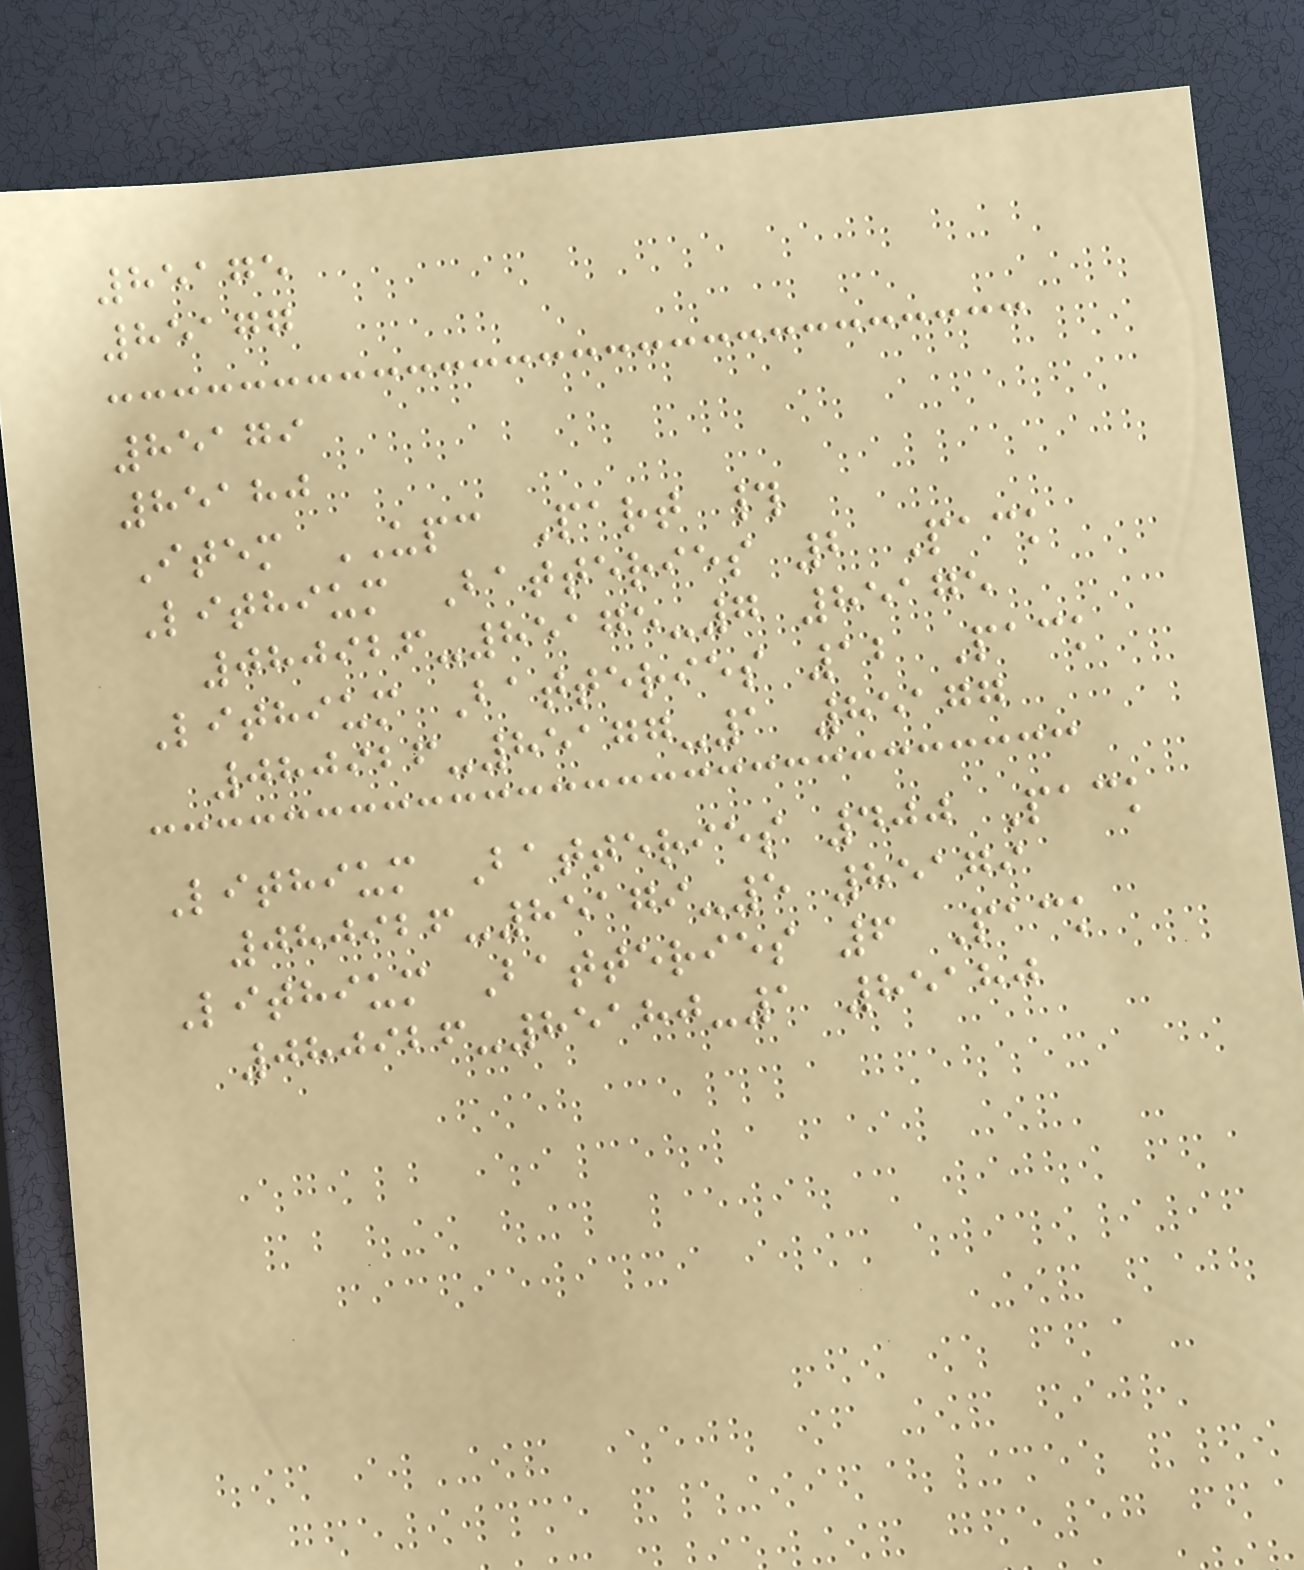85175
85177
85179
85180
Item UPC Part #
Lithium Batteries 2 Pack
080926-85175-7 85175
Lithium Batteries 12 Pack
080926-85177-1 85177
Lithium Batteries 400 Pack
080926-85179-5 85179
Lithium Batteries 6 Pack
080926-85180-1 85180
